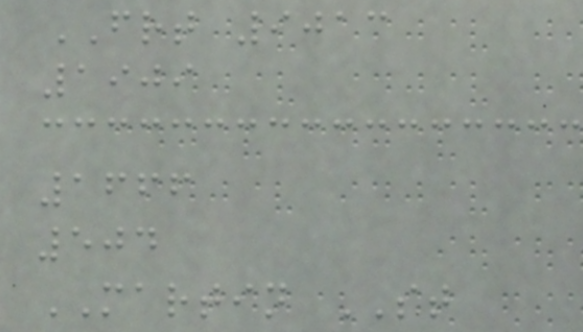FRT 9013
1909
1666
504
MARTIN ST
